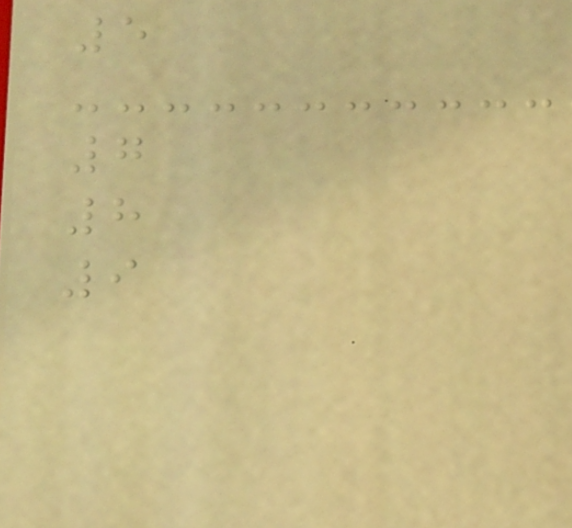5
7
8
9
